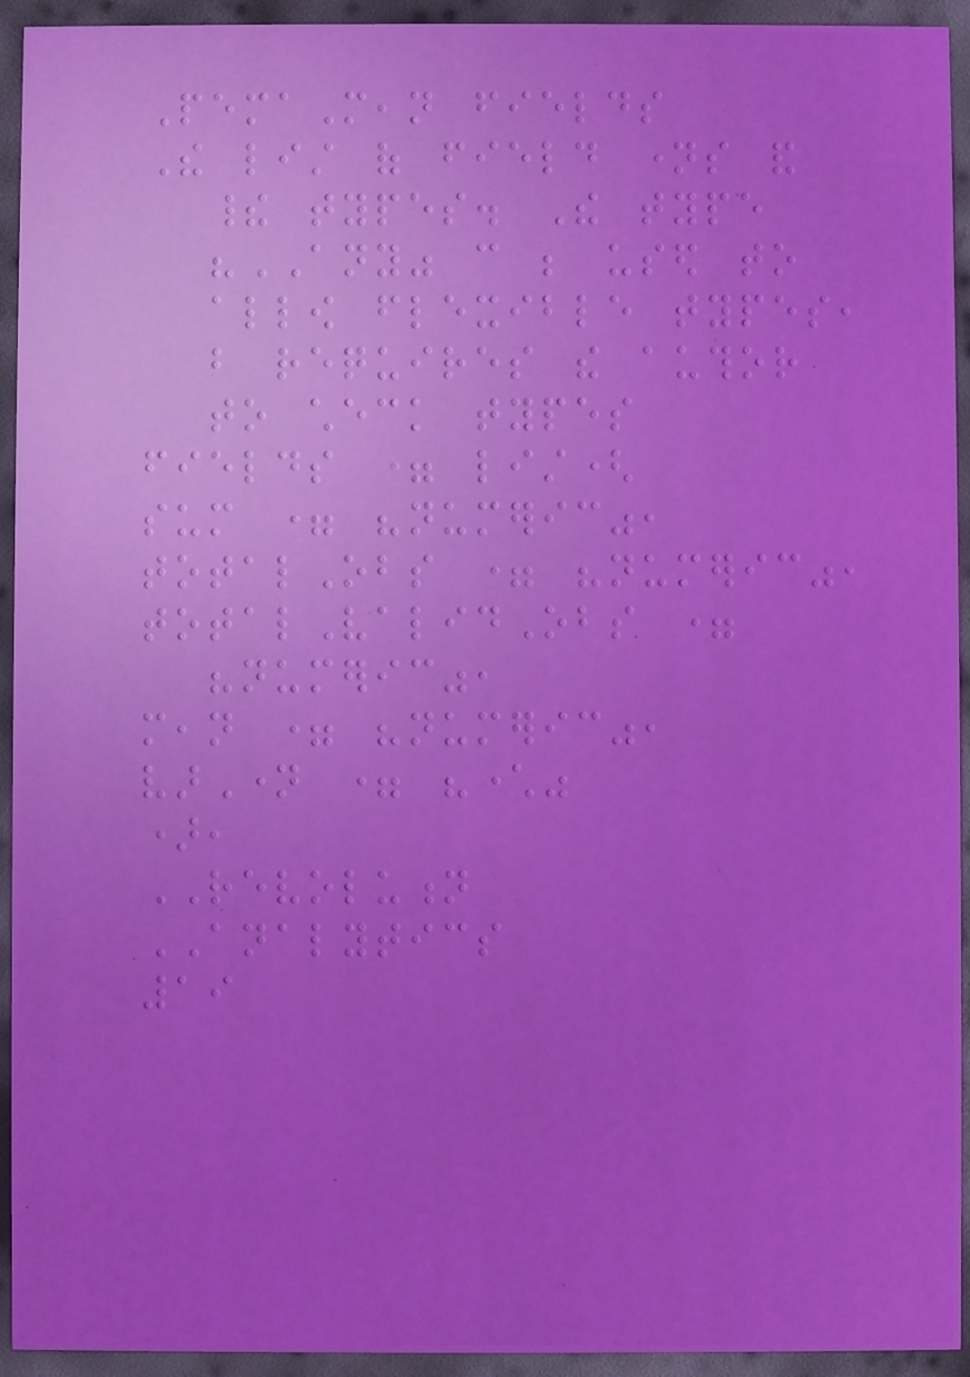PemaMean fields
The list of field names and
their types. The type
"ANY" can be used to
allow flexible types,
but requires the author
to check types
fields = list(
sum = "numeric",
totalObs = "numeric",
totalValidObs =
"numeric",
mean = "numeric",
varName = "character"
),
REVOLUTION
ANALYTICS
19
